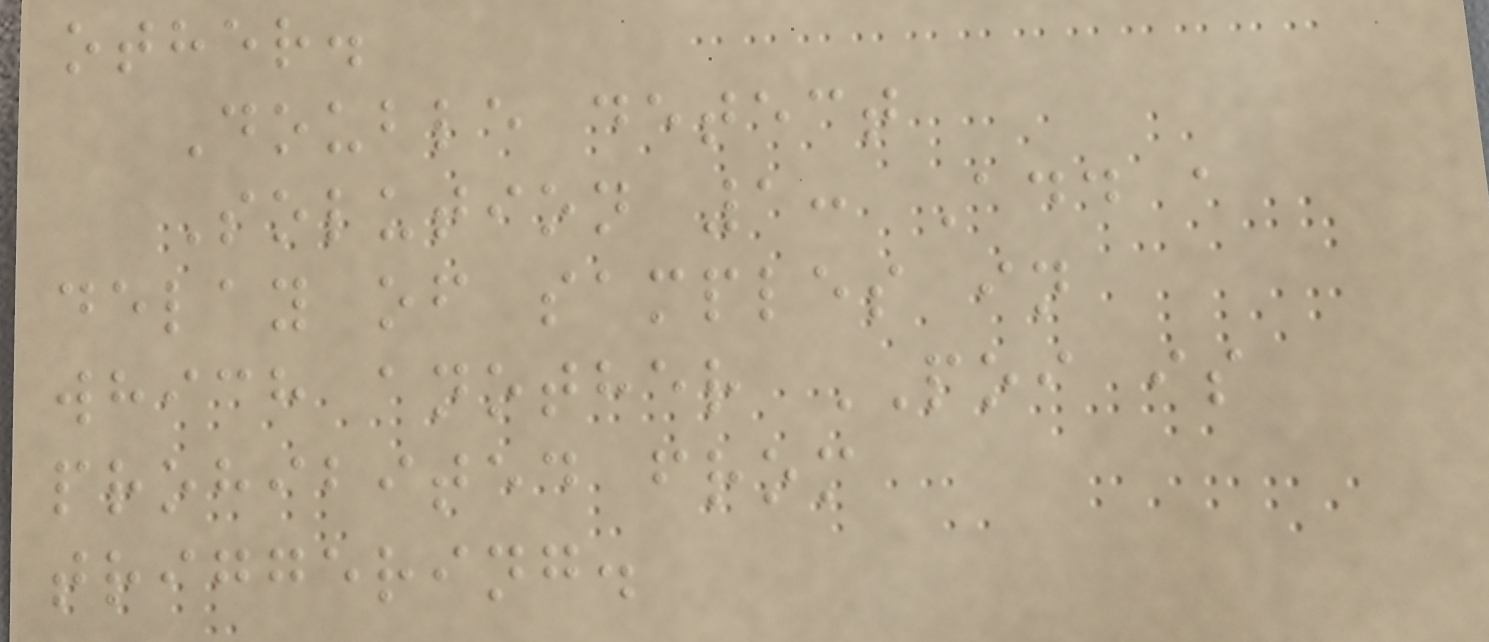other.
Double detect
Solution 1: Add a
delay of samples in
which another POI is
prohibited from
triggering.
